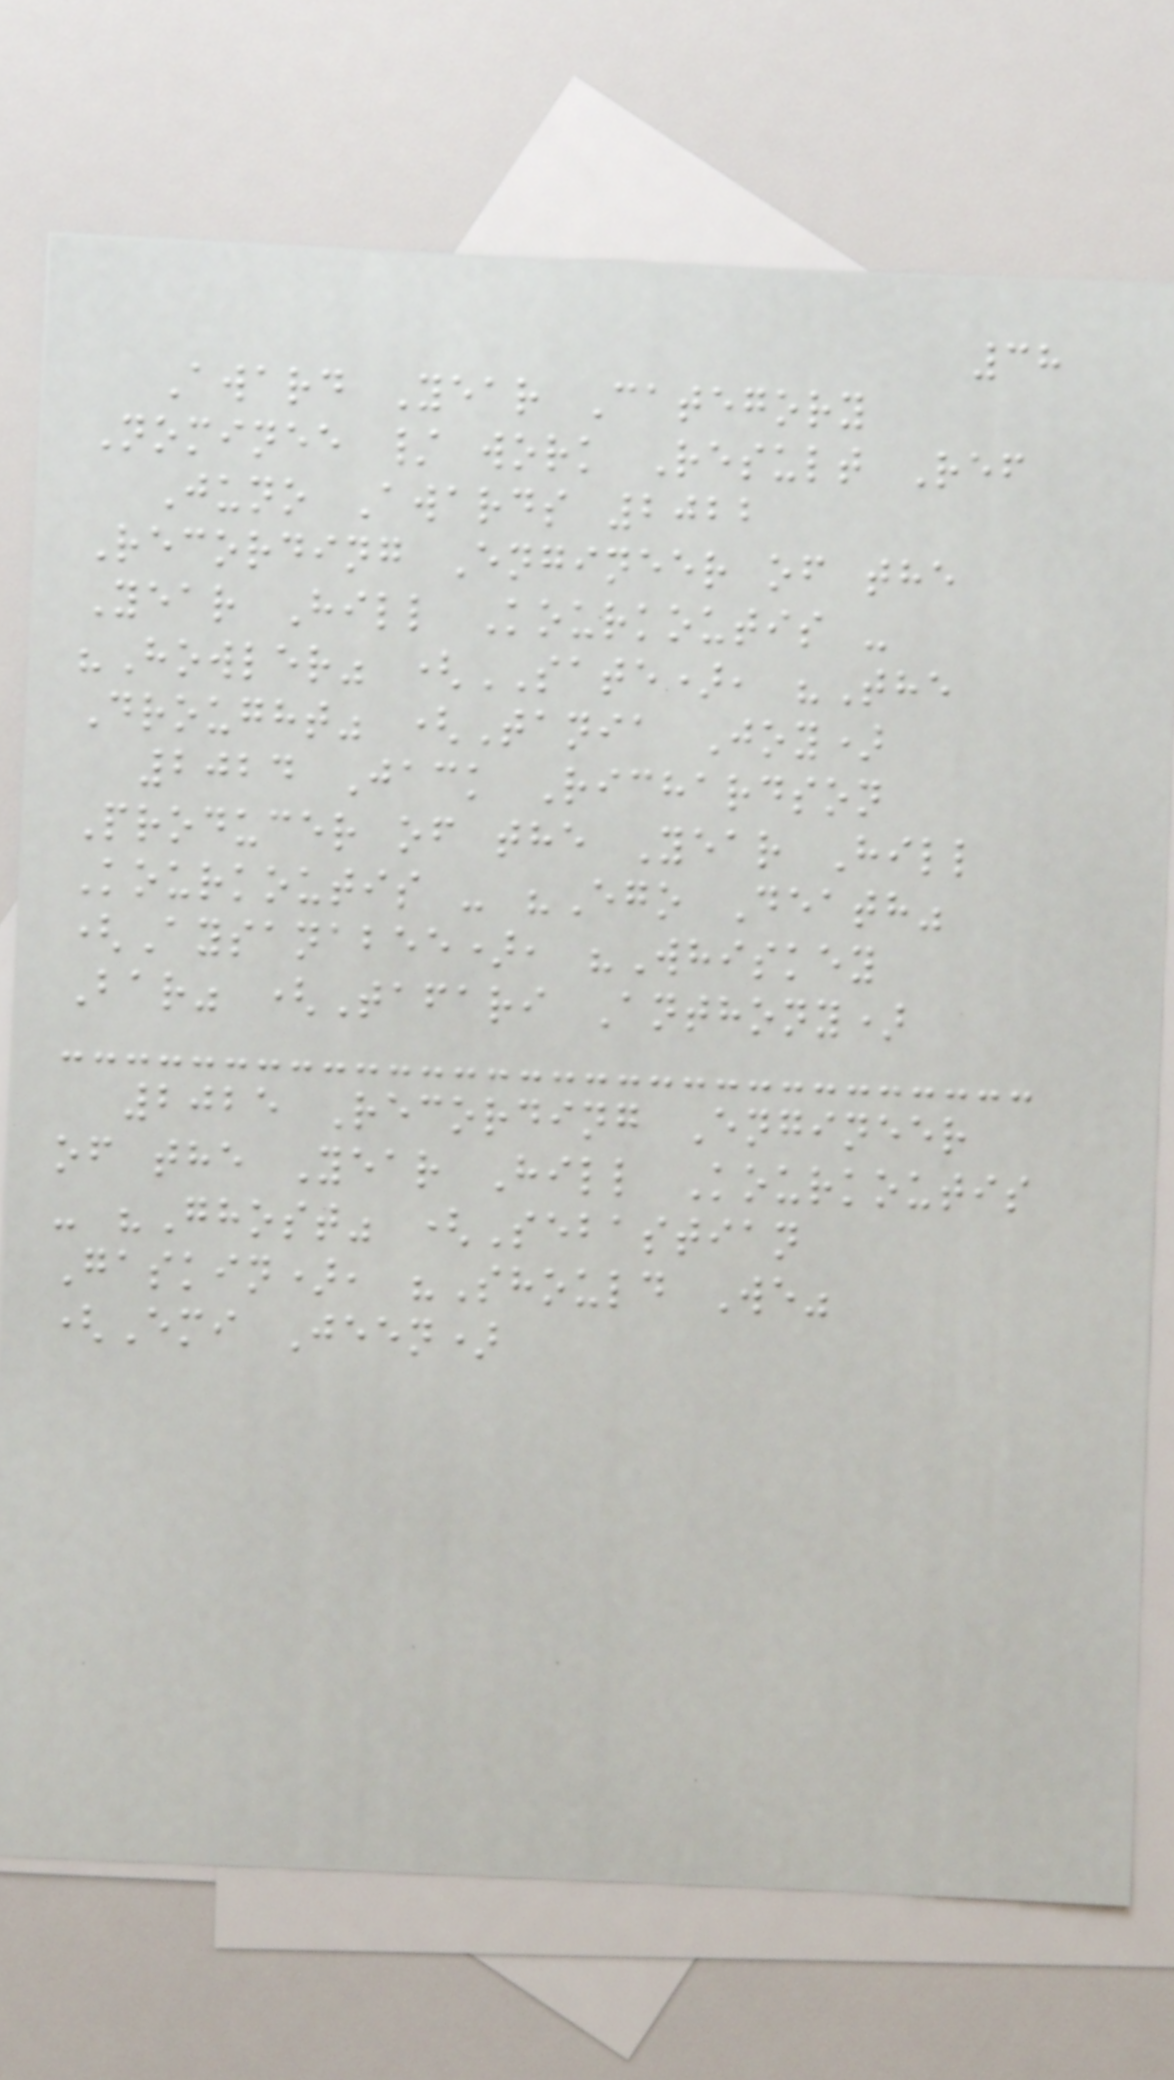38
Award Year Category
Nominee / work Result Ref
Juno Awards 2022
Recording Engineer of the
Year Hill Kourkoutis -
"Howler" (SATE), "The
Drought" (Tania Joy)
2024 Jack Richardson
Producer of the Year Hill
Kourkoutis - "Ego Death"
(Aysanabee), "Whiskey
Bar" (Tafari Anthony)
2025 Recording Engineer
of the Year Hill Kourkoutis
- "Ghost" (Sebastian
Gaskin), "Should We"
(Emi Jeen)
